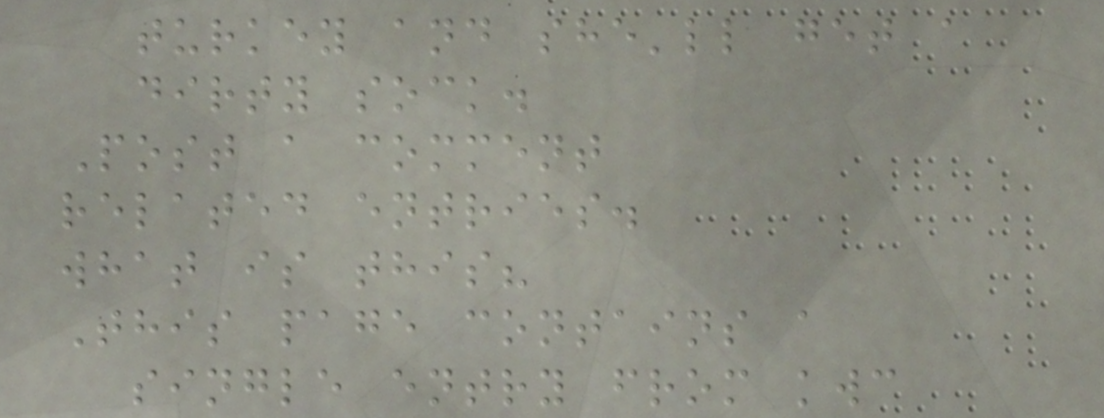turkey and she'll get a
dirty sock.
Post a comment
related entries.
what is this?
This page contains a
single entry from kwc
